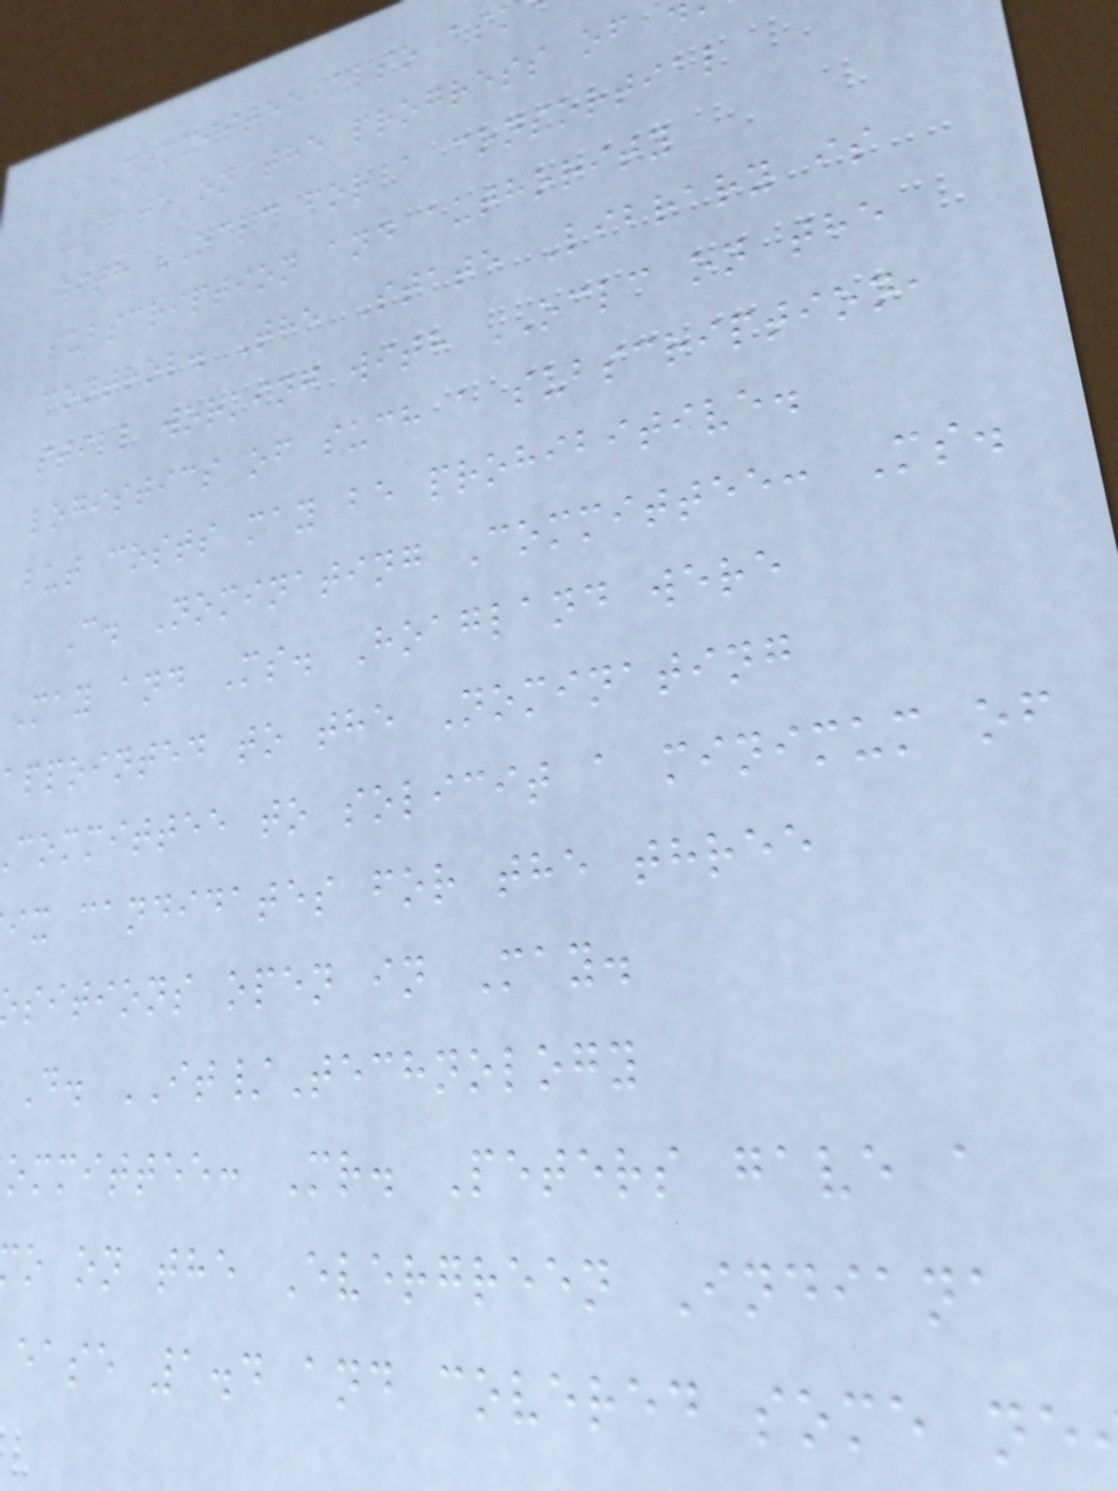Committee also ask
update on the progress of
with OCLC for a consortial
subscription and authority
control. The State Library is
still working with OCLC on the
logistics of such a subscription,
but costs may be prohibitive.
C. Nominating Committee: Ms.
May and Ms. Hoagland were
appointed to the Nominating
committee to solicit a minimum of
ix candidates for the three
sitions open in May.
D. IT/Technology
ommittee: Mr. Peters gave a
o on the Evergreen Indiana
ease 1.4 and covered some ne
